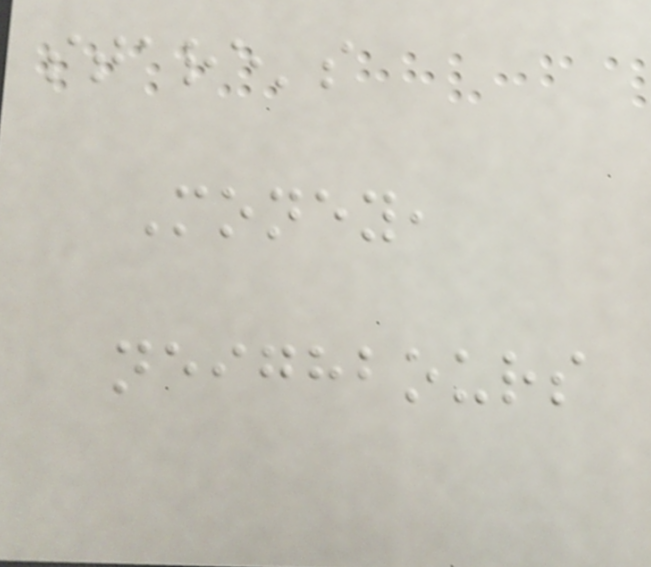stare's
Money,
neighbours
